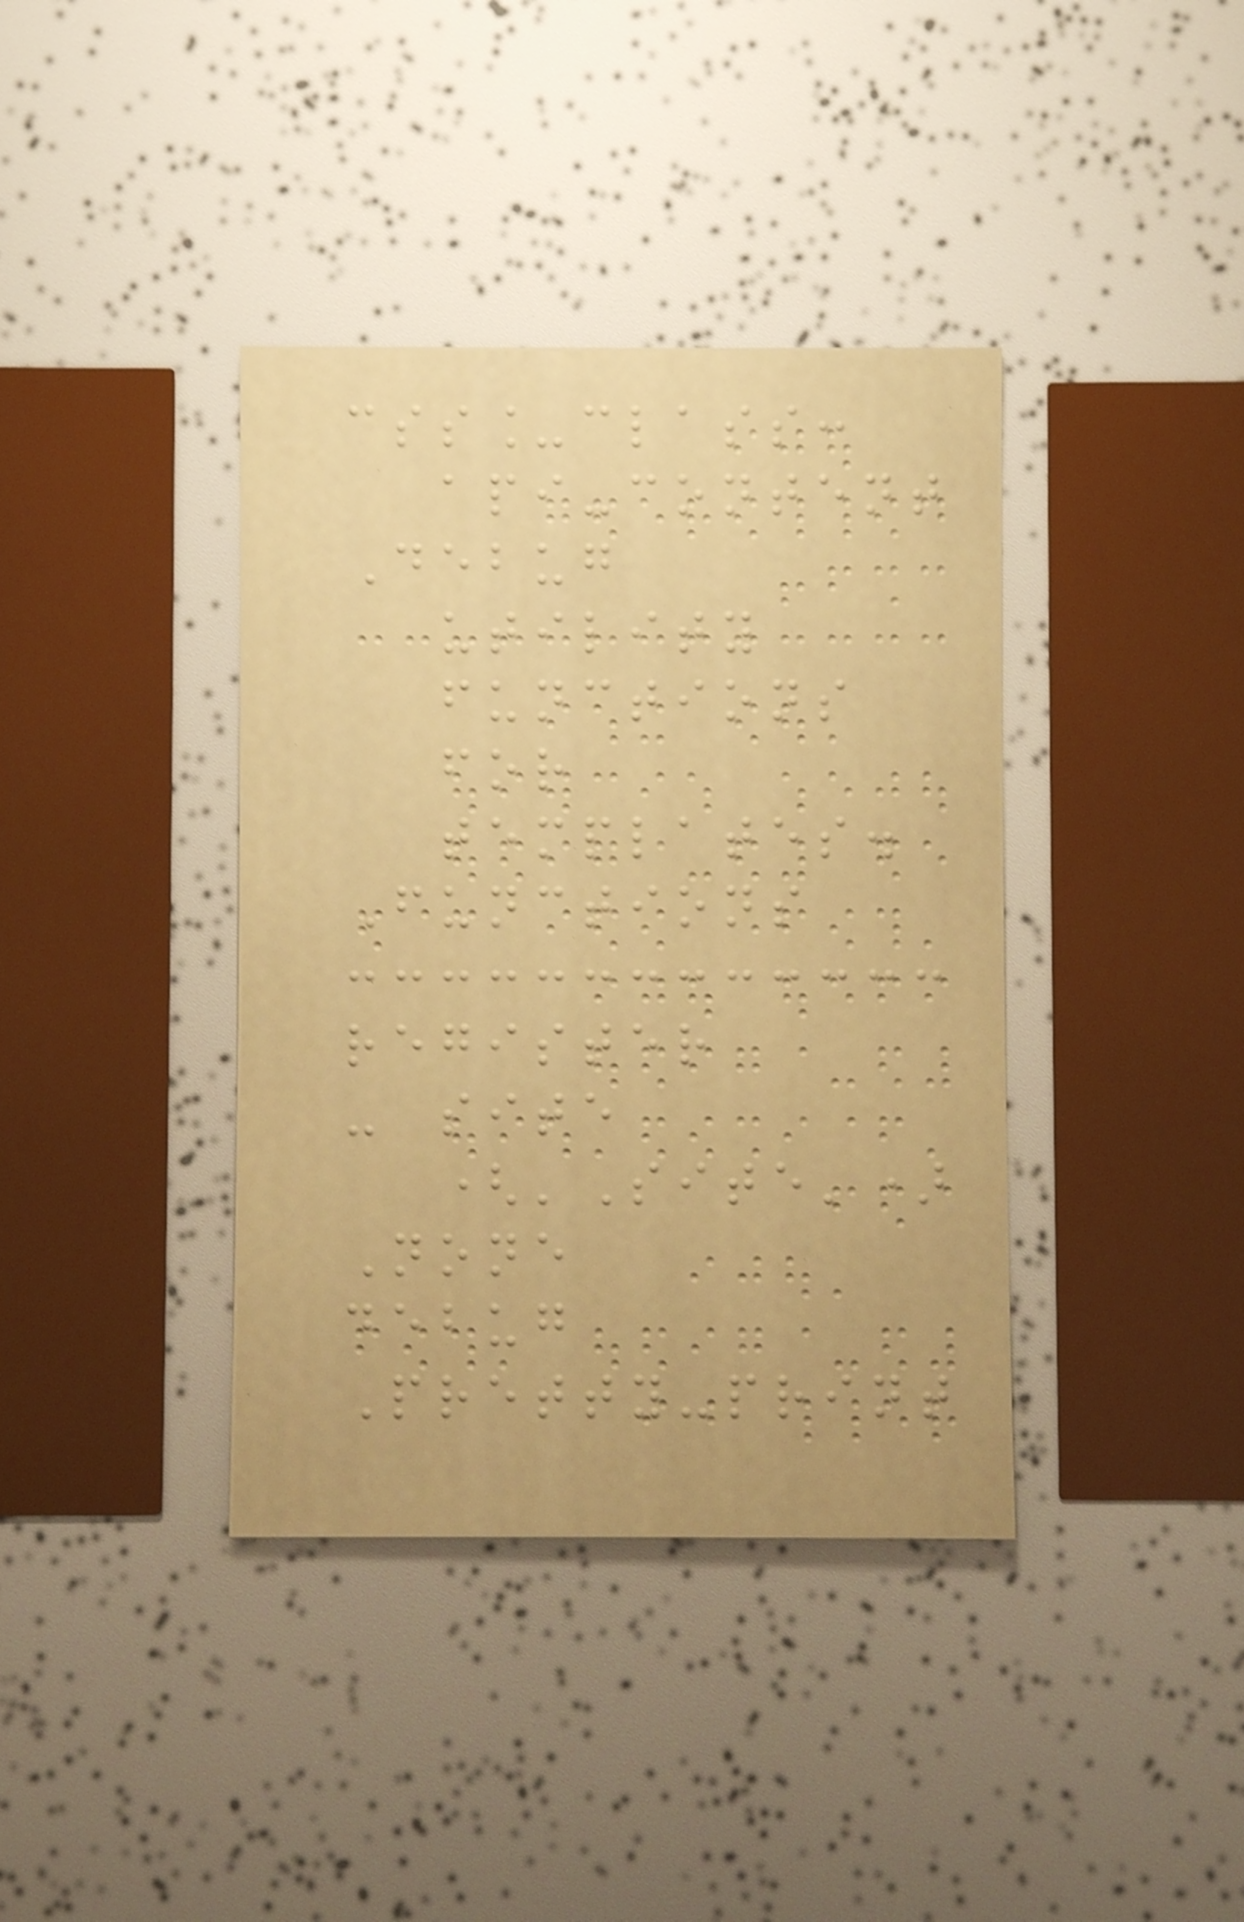css_class:
api-content
Debug
utility
functions
for
templates.
Functions
register
- site
('Site')
None
debug
Pretty-print
